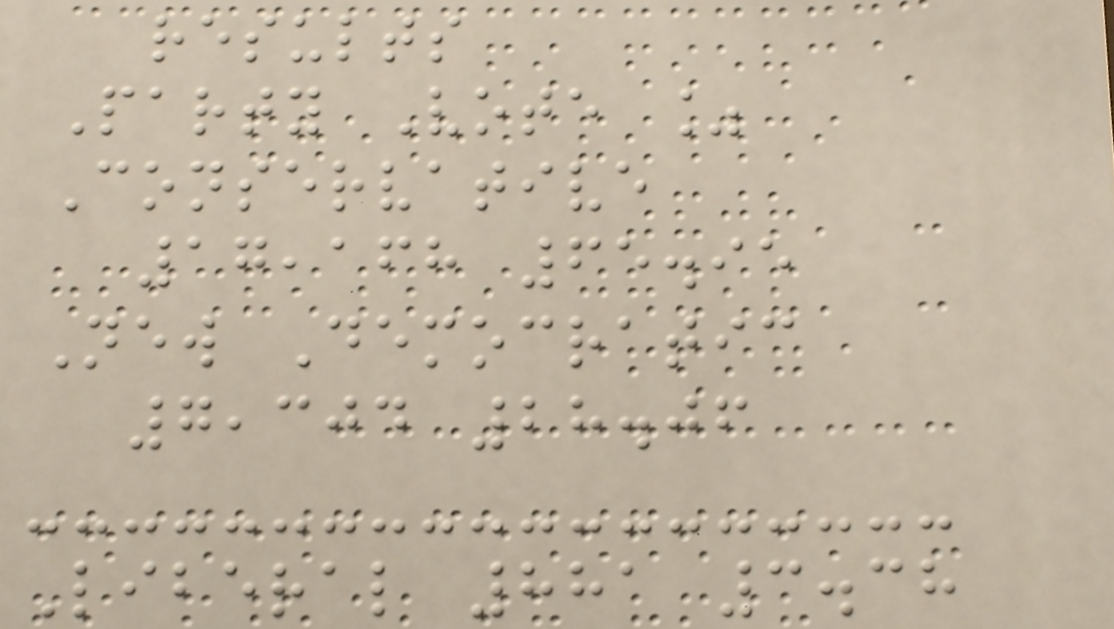results
Party Vote %
Conservative
17,168 65.95
New Democratic
7,304 28.06
Liberal 881 3.38
